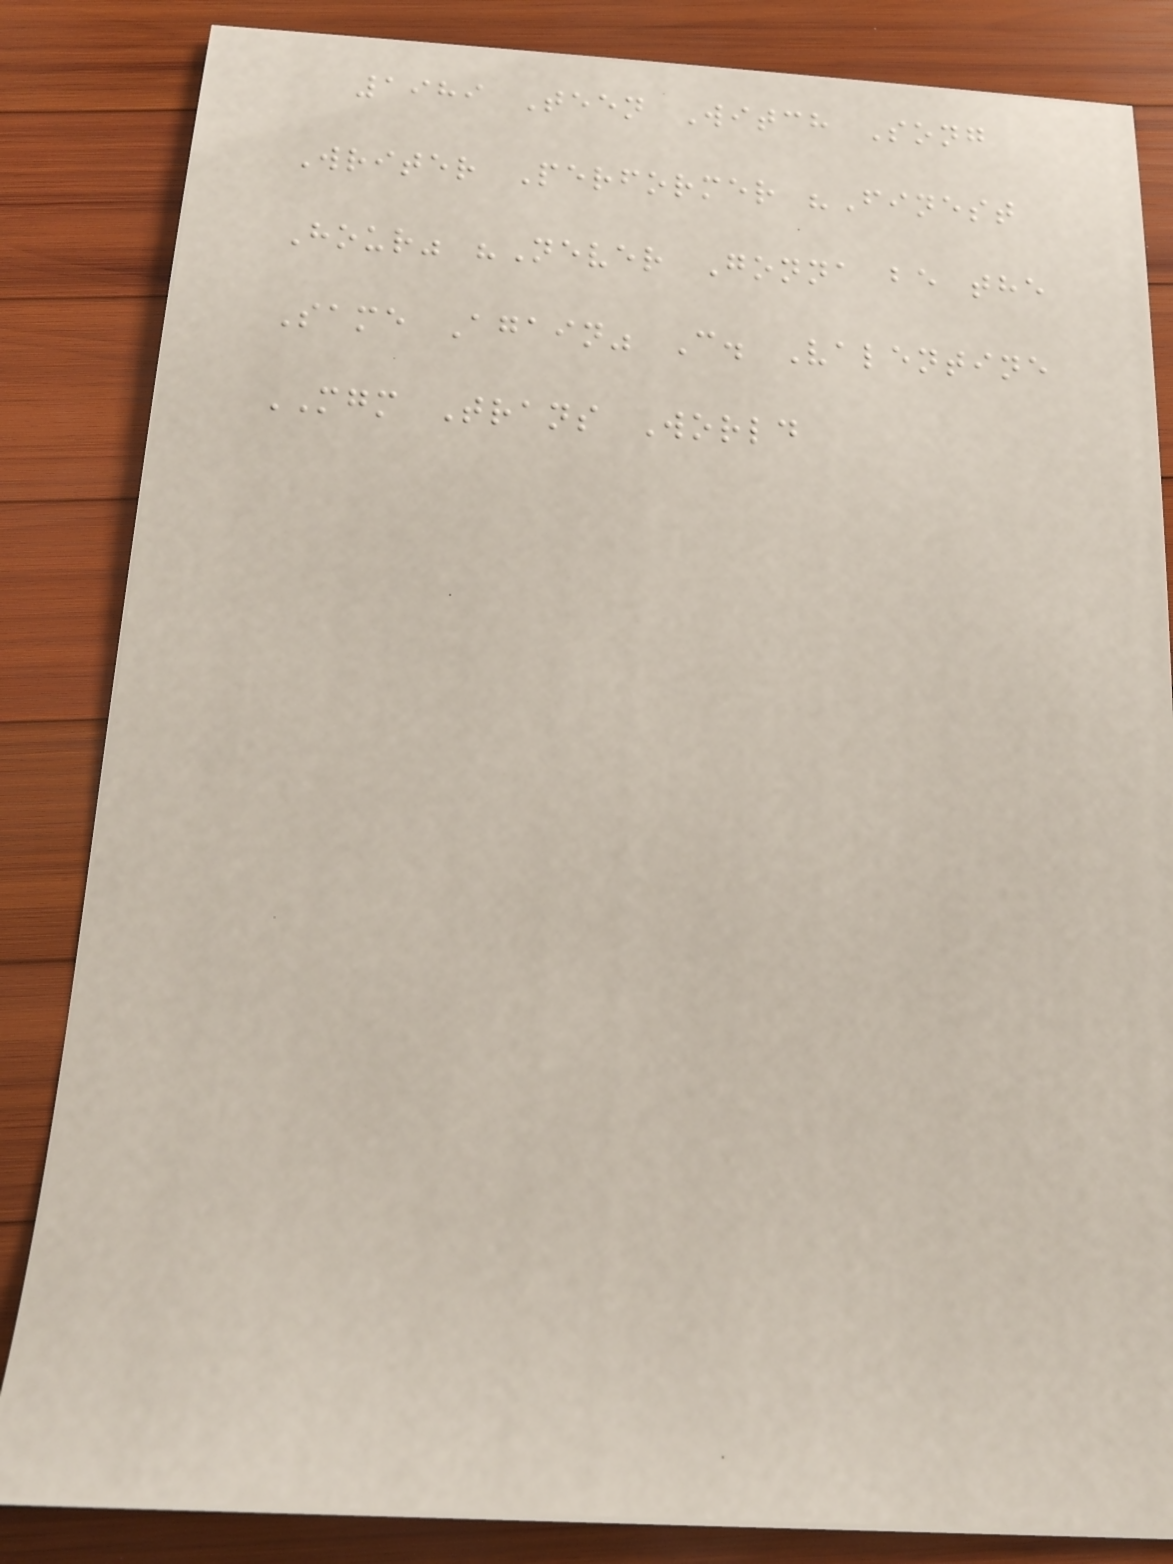1989 Teen Witch Song
Writer Performer "Finest
Hour" "Never Gonna be the
Same Again" C. Valentine
MGM Trans World
